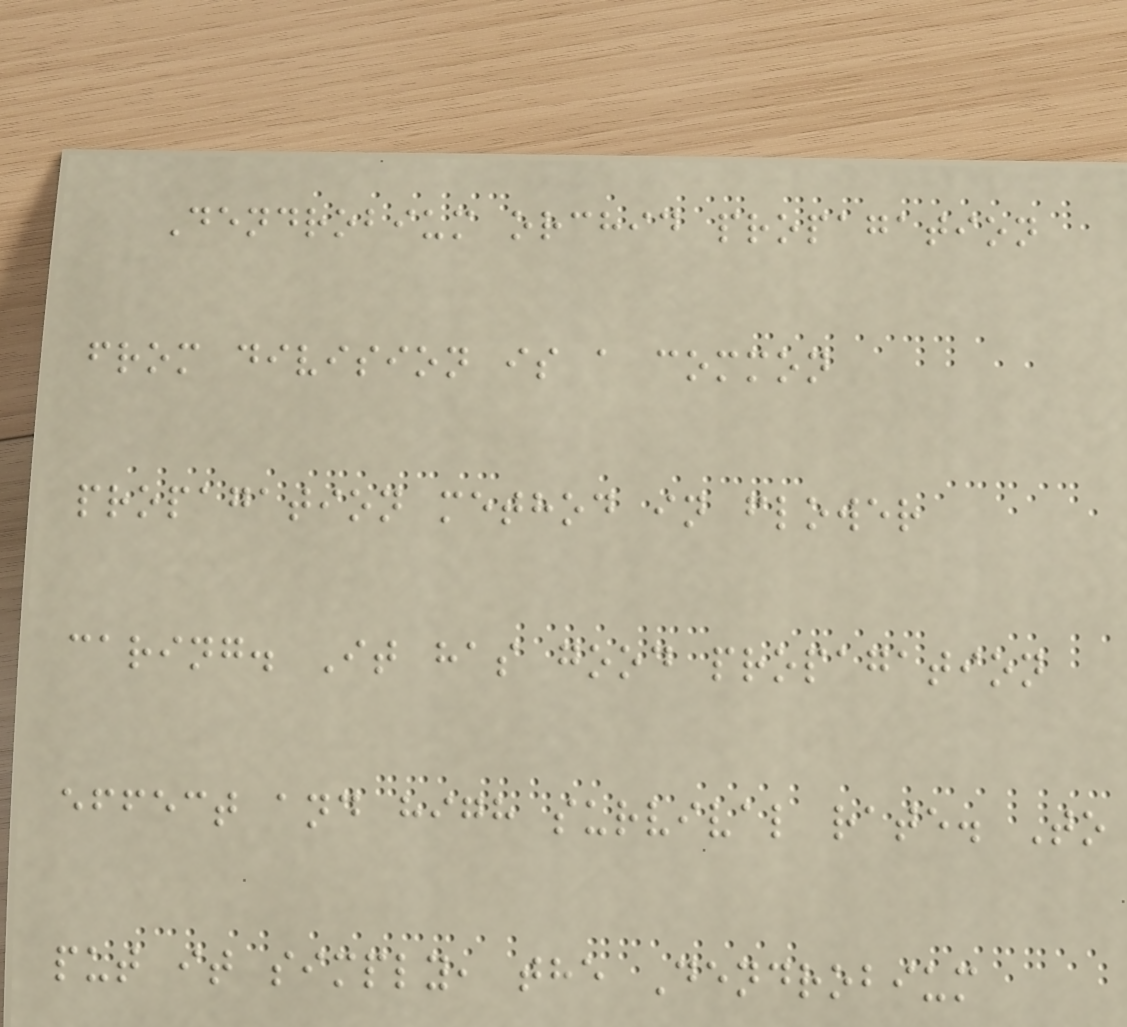Dendrobium orchid propagation
from division is a common
propagation method in flower
caring. It has good propagation
effect and high survival rate. To
put it simply, the Dendrobium
